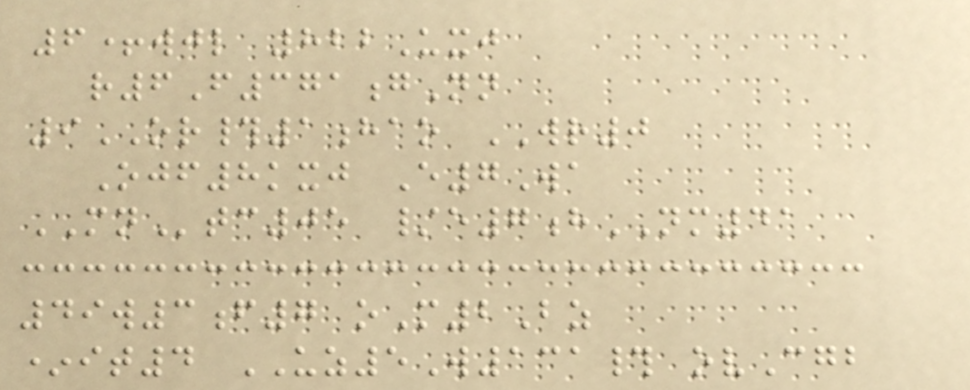6+wjl 822Uxj
r6F371gNn
9OR#1hao WR0
Ojf8kxj E7Wa
MNtc05 /e7hNM41
49w3f7 oM2Bz
*it4 UZ5W131# ovCgb
